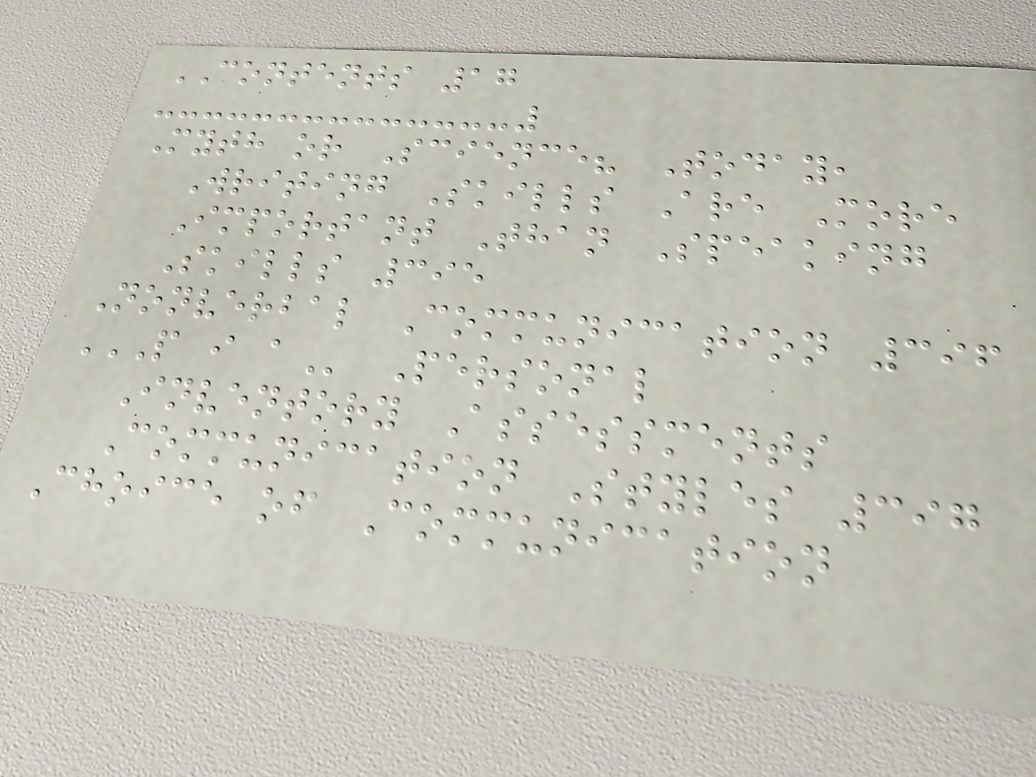CONTENTS 17
Myth or Science? Today,
Writing Skills Are More
Important Than Speaking
Skills 395
Nonverbal Communication 396
P I A Personal
Inventory Assessments
Communication Styles 397
Choice of Communication
